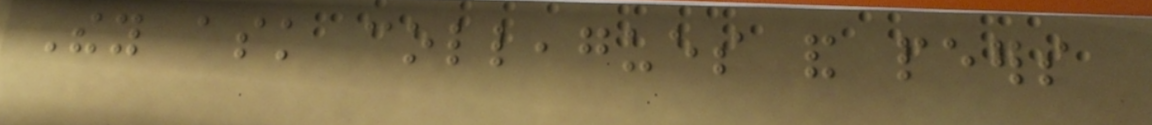They ask colleagues and peers
